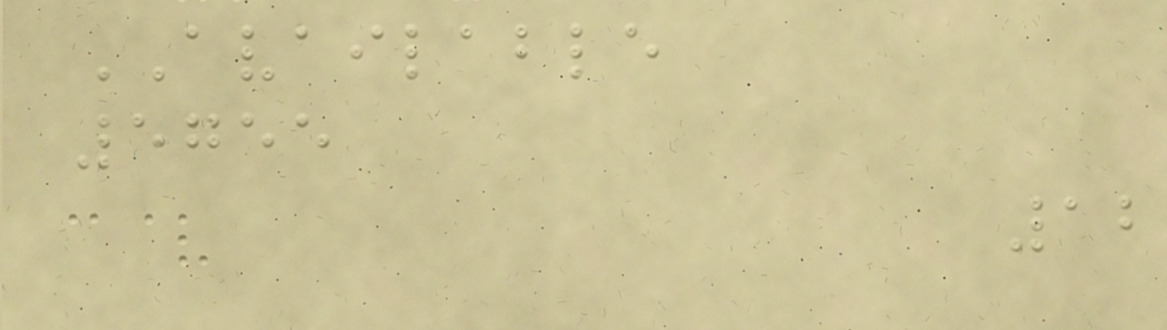AVAILABLE
5755
12
